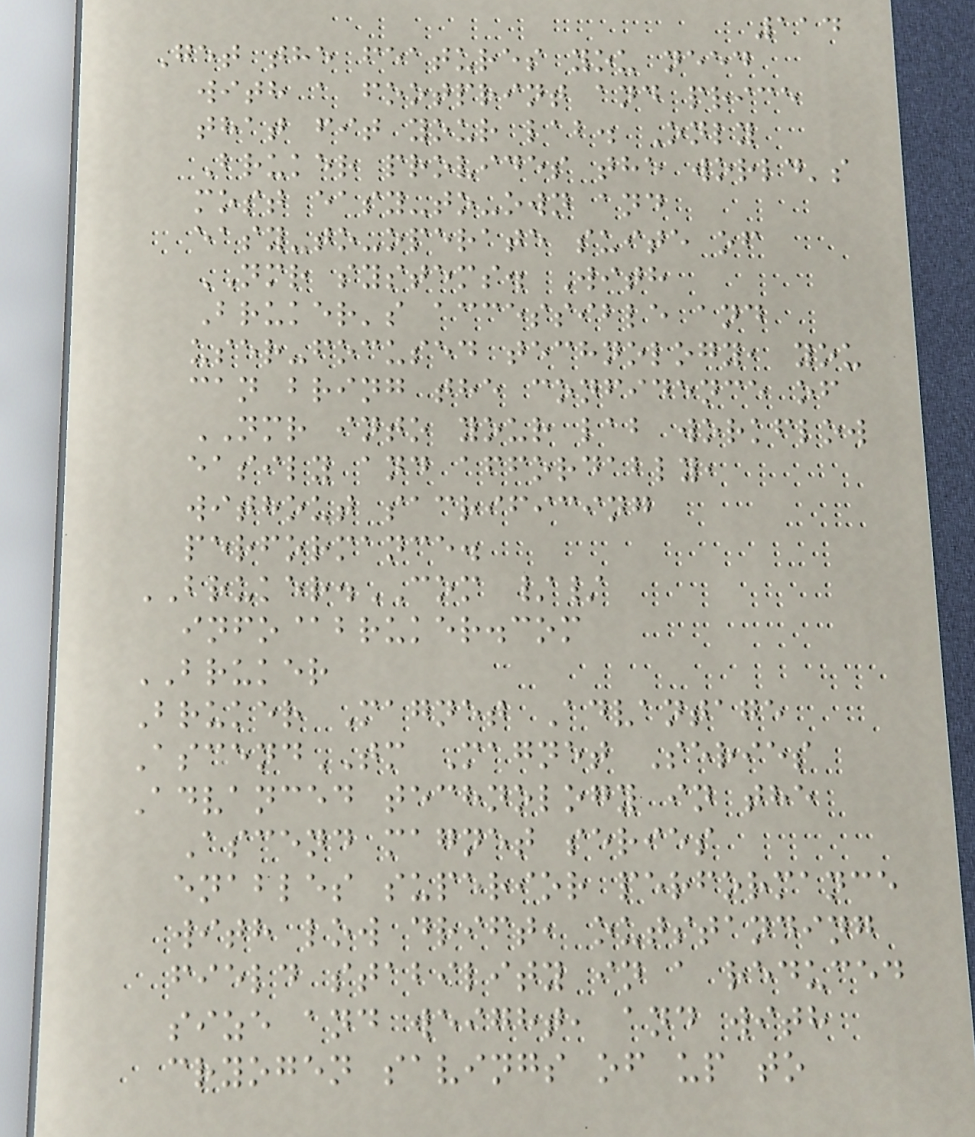114
Get the features you need
with a footprint and price
that fit your lab. Only
Bruker provides the world's
most easy-to-own and
easy-to-operate suite of
NMR systems. With
Bruker's accessible and
user-focused technology, you
can bring the confidence of
NMR into your lab workflow
easily and affordably,
without sacrificing
performance.
BRUKER.COM //
info@bruker.com
BRUKER
Bruker Magnet Advantage
AscendTM Magnet Series
Advanced technology in the
Ascend magnet series
enables superior performance
with low drift, outstanding
field stability in a reduced
size and weight, and with
cryogen savings of up to
